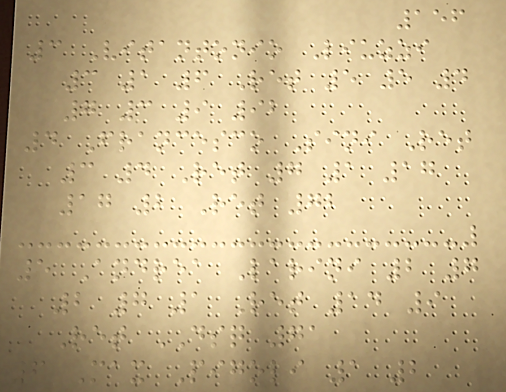156
3 Vitantonio Liuzzi
3 1 6 Ret 5 5 4
7 3 9 92
4 Francesco Sini Ret
3 4 Ret 7 1 17
17 2 Ret 72
5 Andrea Larini 2 7
2 7 1 Ret 14 9
Ret DSQ 71
6 Max Pigoli 1 2
